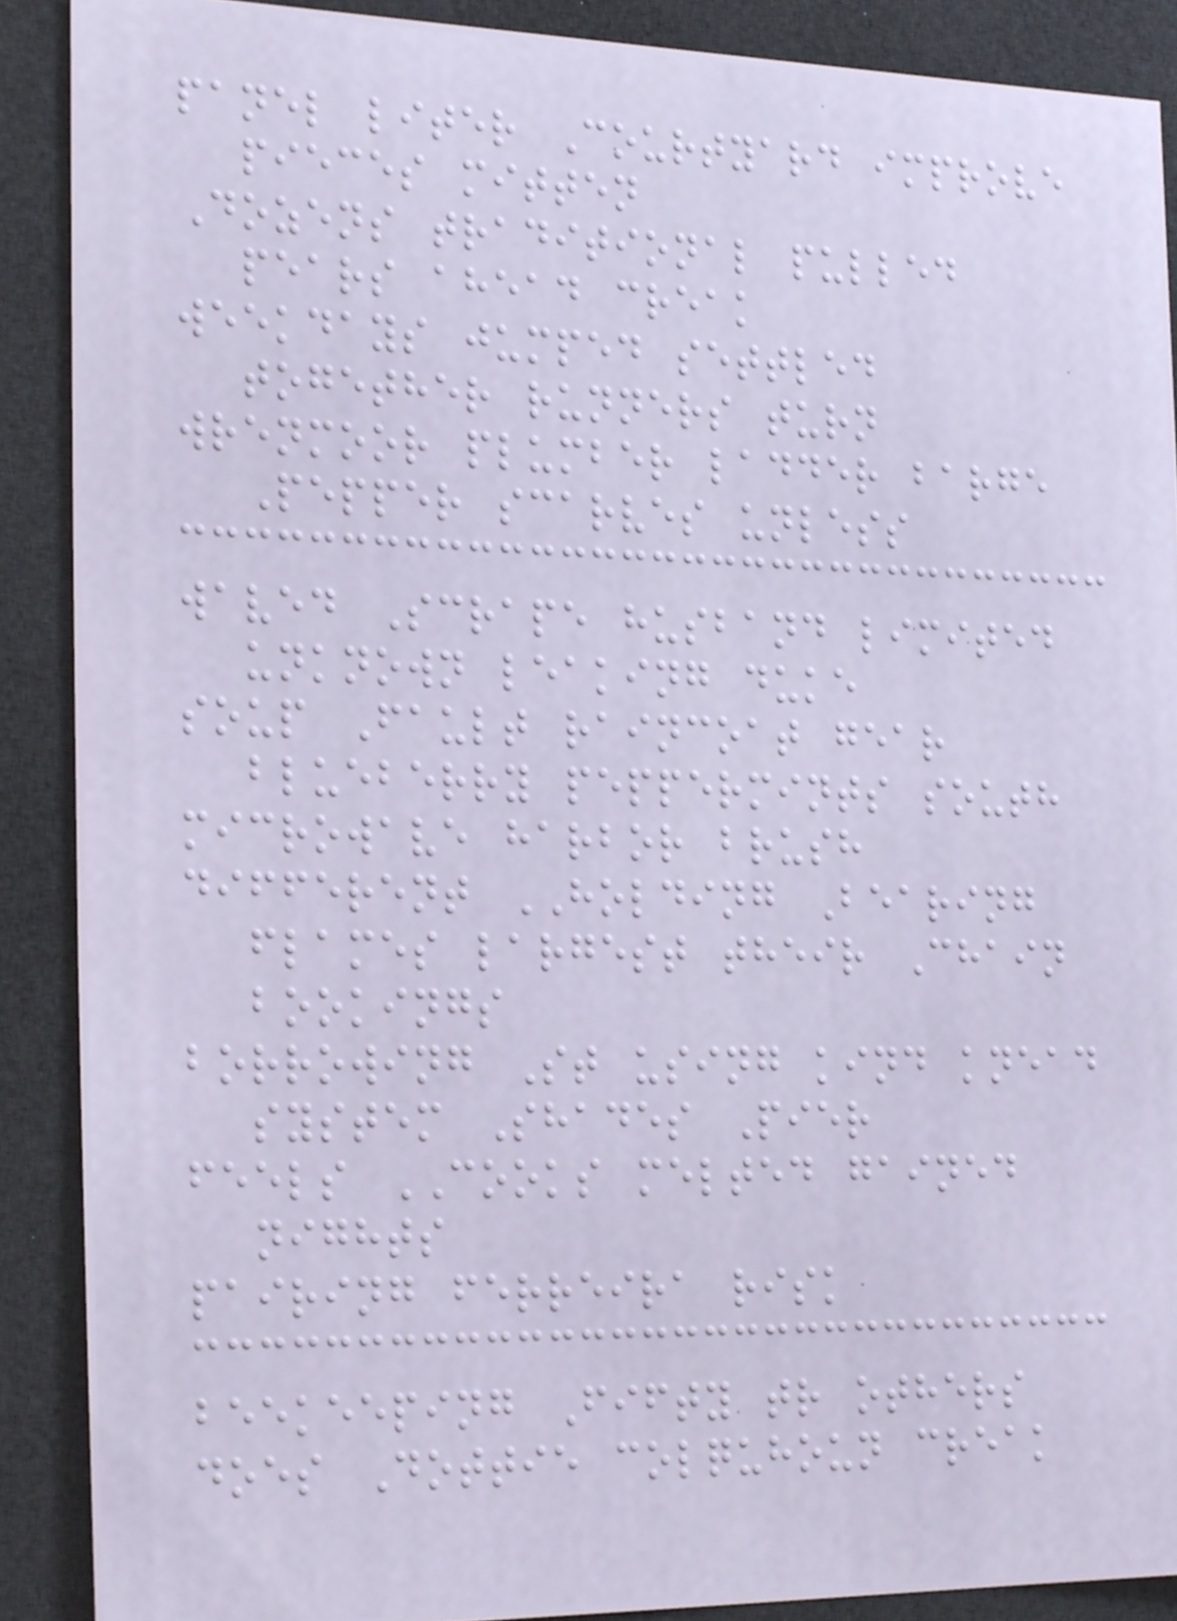panel liter Courtyard improve
pieces mitten
Dozens traditional pulled
pears ahead creak
weekdays jumped settled
together runners turn
wrenmoor plumber ladder barge
Pepper scarves unless
waved Scrape husband limited
unknown leaking duke
soup Fault raincoat gear
blueberry peppermints south
microwave harbor brush
different HOLDING Bearing
flames largest their Chain
bookings
borrowing St using kind knead
system Shades Pier
feels COOKS melted gained
nights
pairing ferreira risk
beekeeping Fifty tr others
does Dottie colquhoun creak
